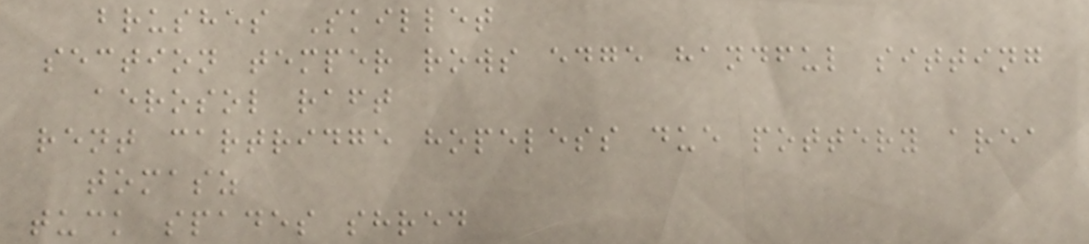brushes Skillet
section temper rows edge handful sitting
aerosol raft
rent cartridge hopeless due pottery area
tomasz
tuck spades shred
